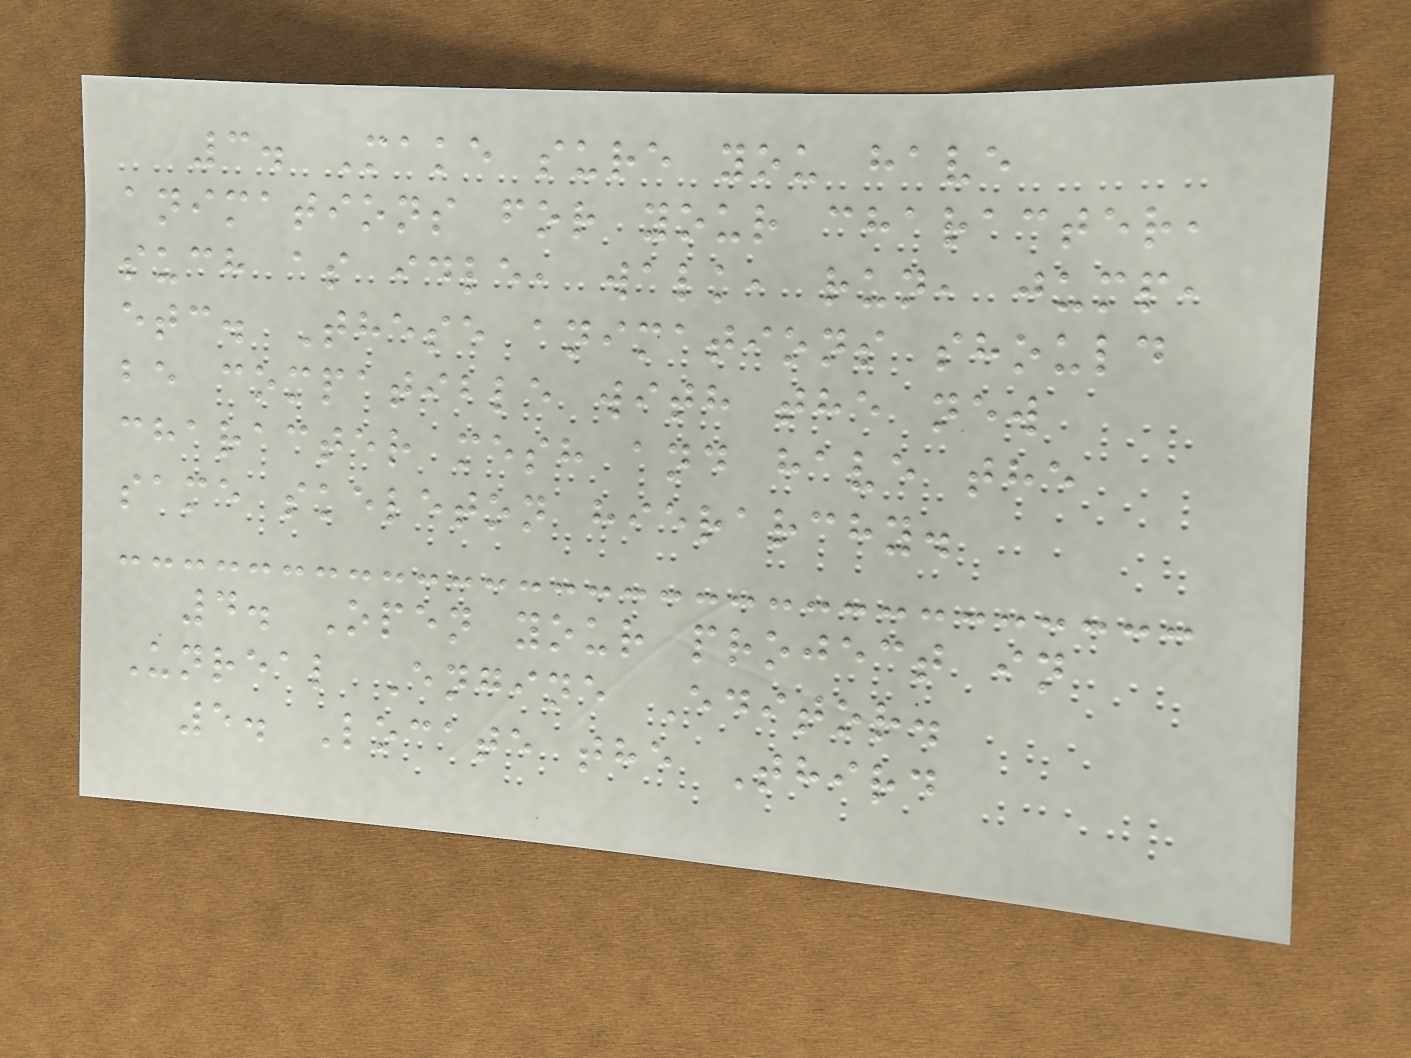3. Make sure you have
animations for your character,
such as idle, walk, run, jump,
etc. These animations should
be compatible with the new
character mesh and have the
same skeleton hierarchy.
4. Open your project in
Unreal Engine Editor.
5. Locate the Third
